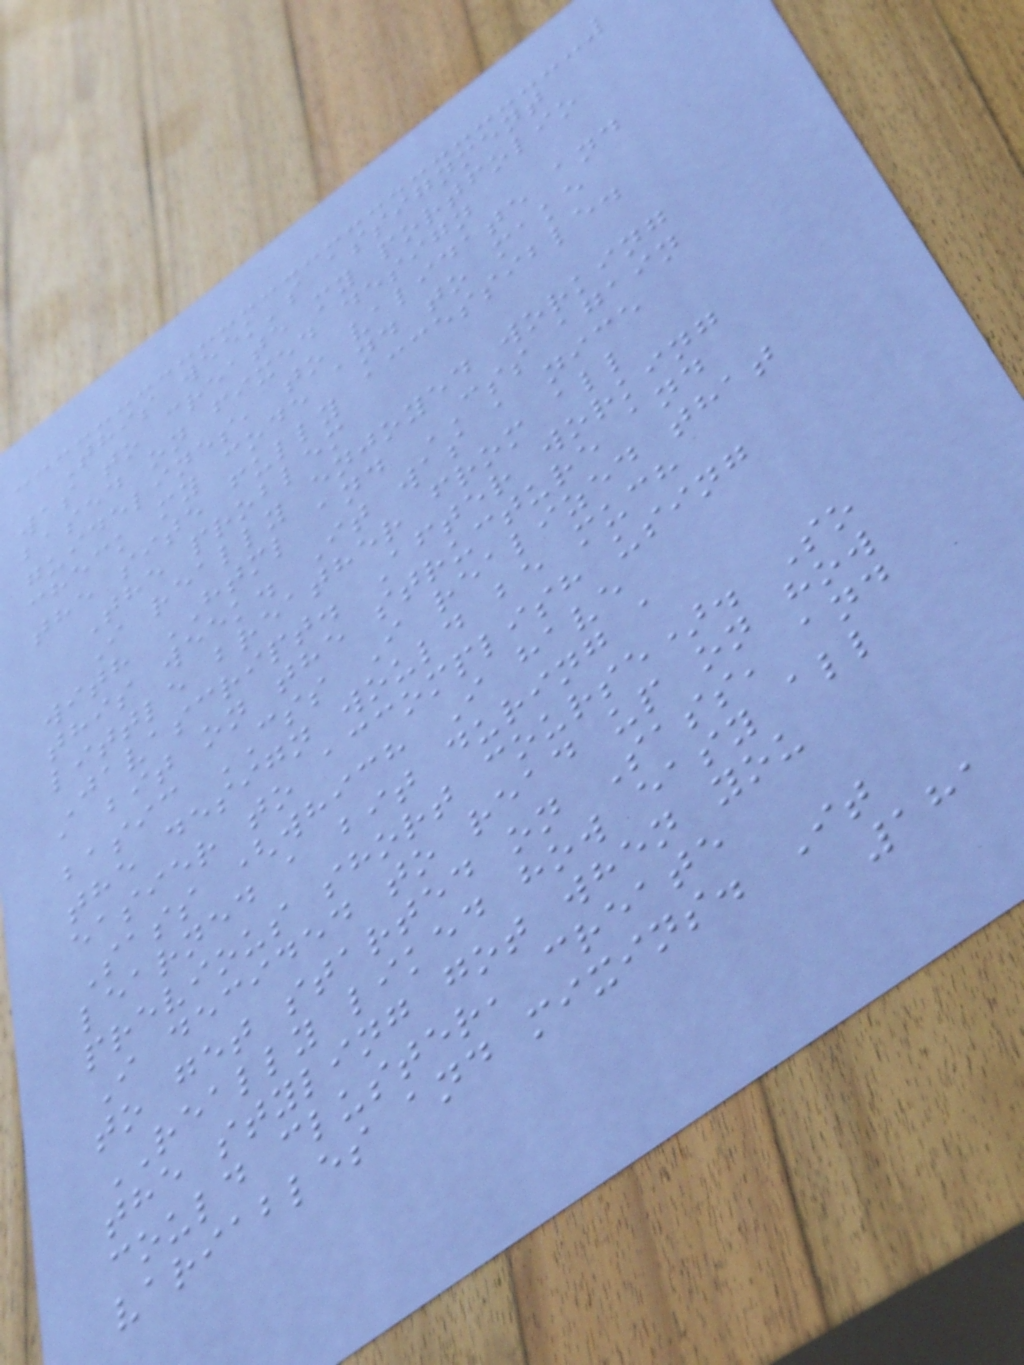This week's assignment
was to create my portfolio
based on fixed design
guidelines, to validate and
check my code and to make
the site fully accessible.
The problem
I really enjoyed working
with HTML and CSS again
this week. It was a nice
little breather from all
Javascript. After working
a bit on the structure and
basic CSS I realized that
the design would be much
easier to accomplish using
Sass (which I have
learned a bit during a
previous short course). So
I decided to read up on how
to get started on Sass, and
REALLY liked how easy all
the styling got when you
could cluster, create
variables and mixins. It
181
